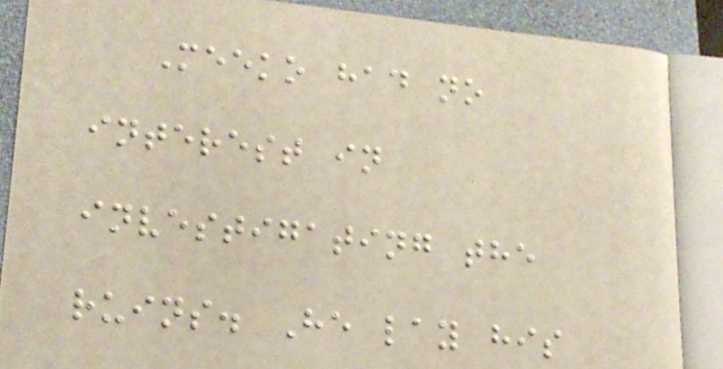Meeko had no
interest in
investigating the
ruins. He lay his
